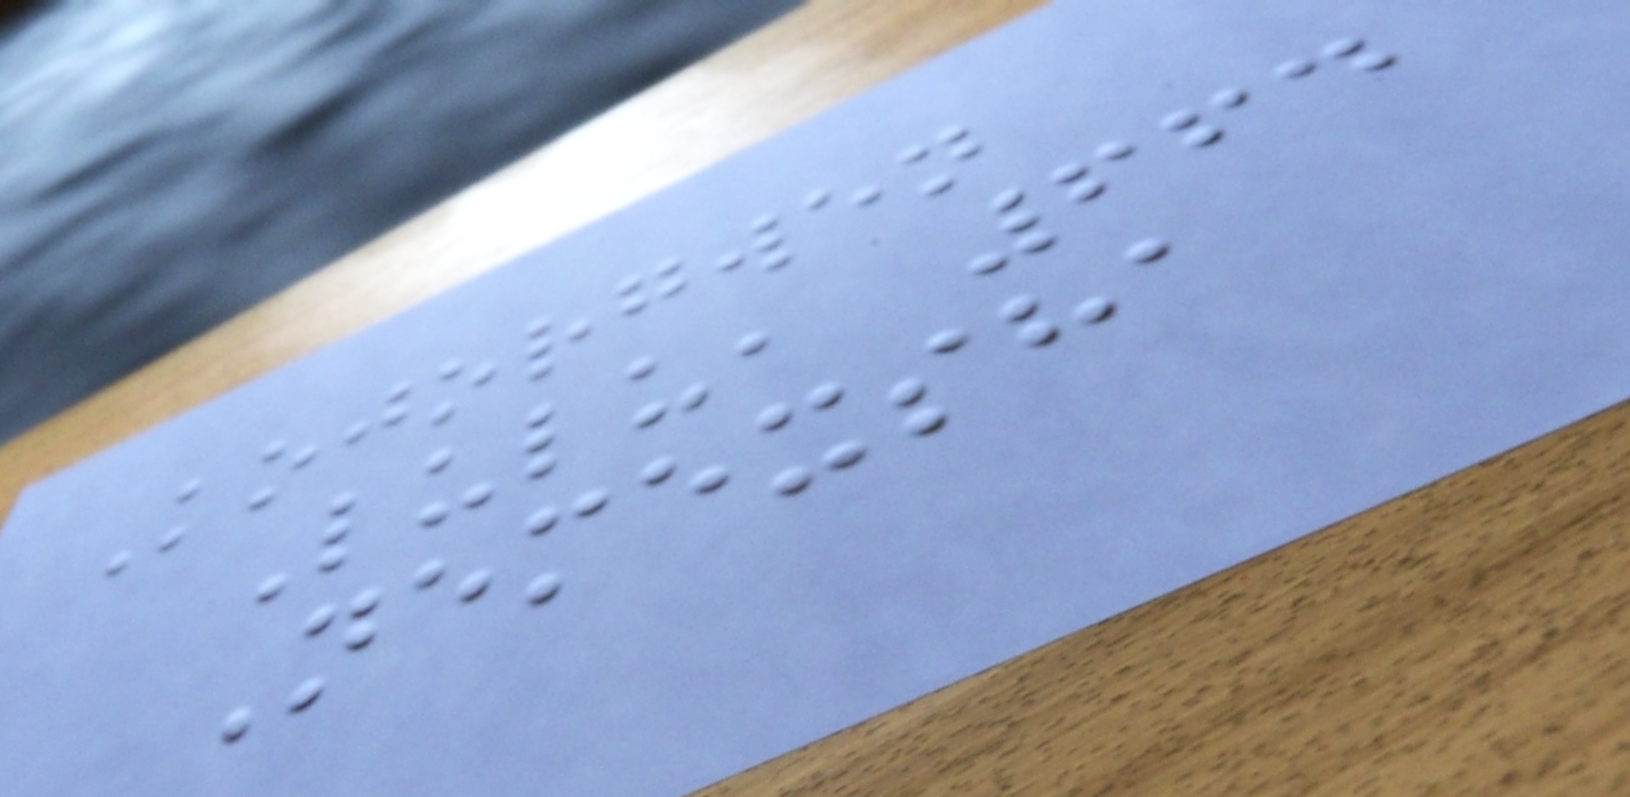Kojorgwen
Lulu, 664
Nemexsha
